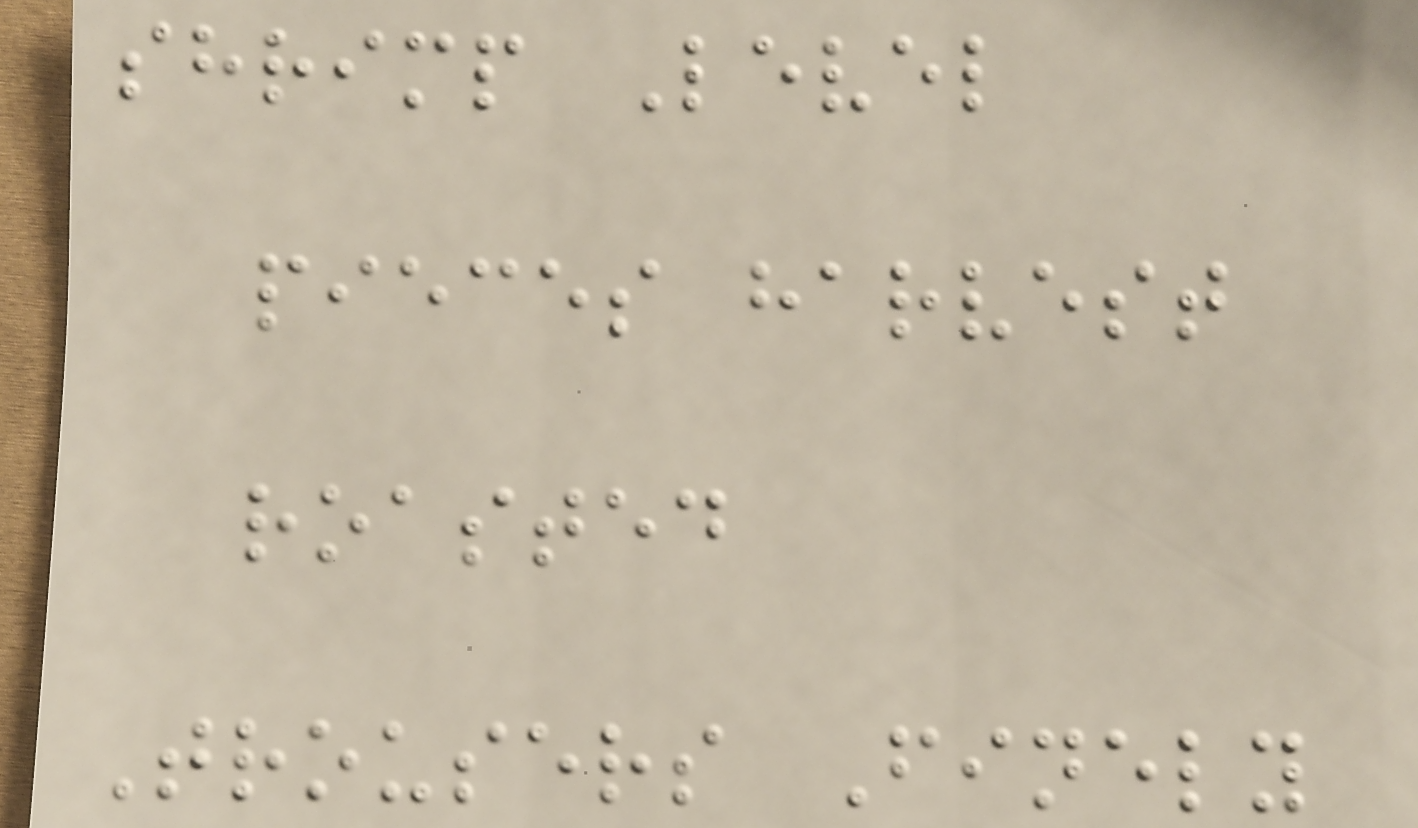shrimp Level
pieces harvest
roasted
Trousers Finely
